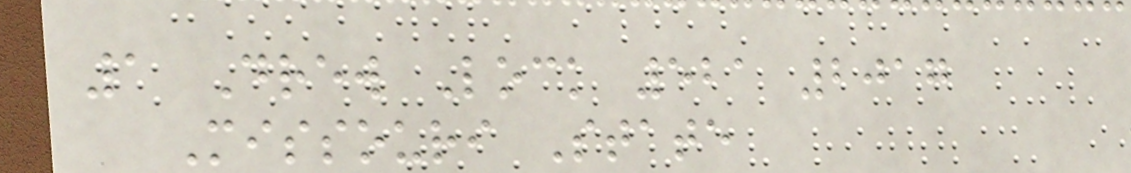1 Drew Lock 521 2017
Missouri State
